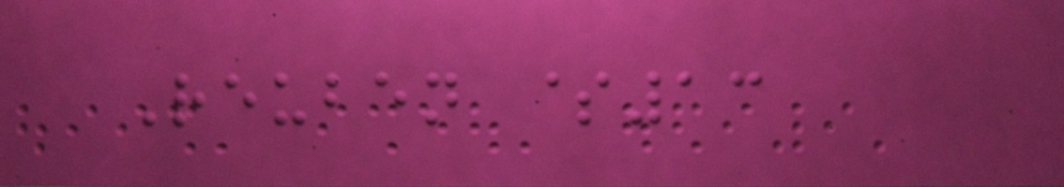Reuben $13
